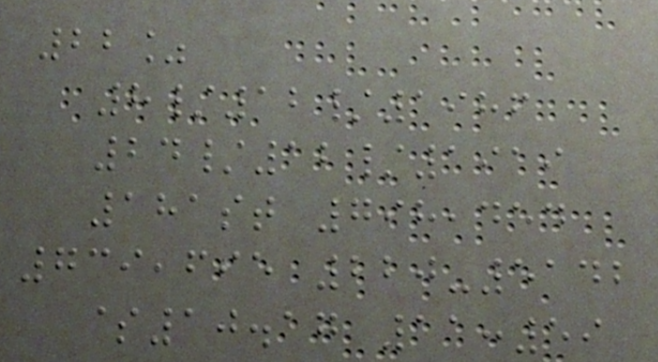22%
8/12/1986
24/12/1919
181st 798,454
739,695 220-5142
$10.17 11:59
